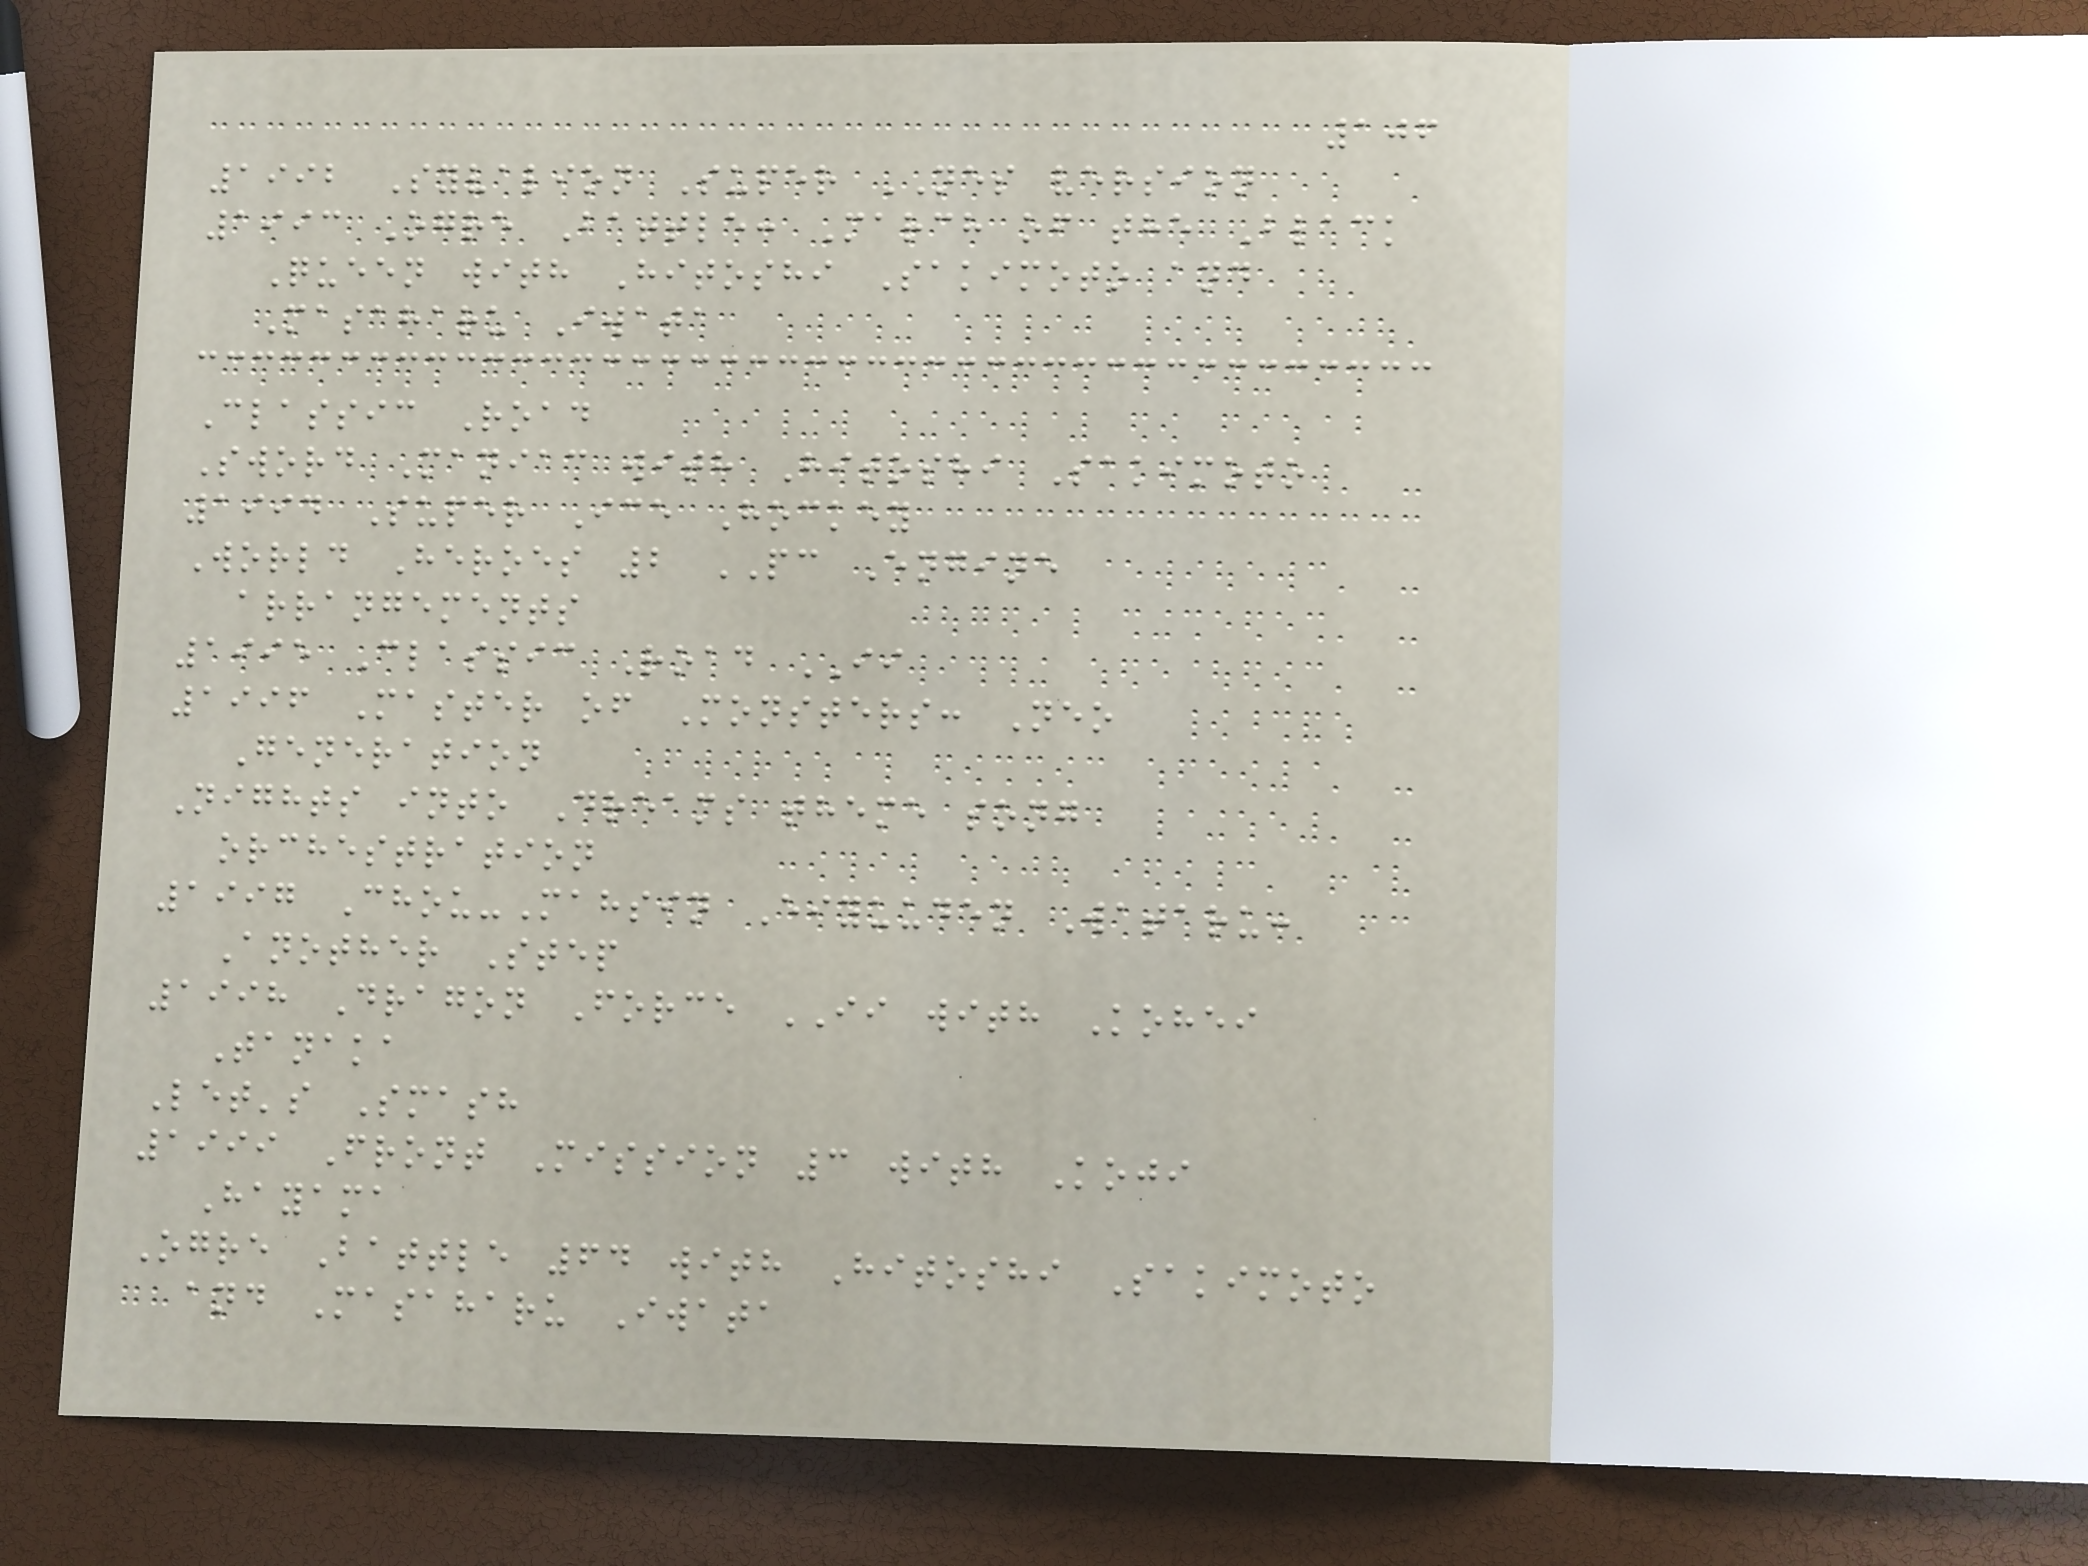106
1992 Syvalion Super NES version
1993 Ogre Battle: March of the Black
Queen with Hitoshi Sakimoto and
Masaharu Iwata
Classic Road
Sword Maniac with Hitoshi Sakimoto
1994 Super Ice Hockey
World Heroes 2 PC Engine
arrangements
1995 Classic Road II
1996 Master of Monsters: Neo
Generation
Nights into Dreams theme song
orchestration
1997 Chou-Mahsin Eiyuuden Wataru:
Another Step
1998 Dragon Force II with Kohei
Tanaka
Let's Smash
1999 Front Mission 3 with Koji
Hayama
Ogre Battle 64 with Hitoshi Sakimoto
and Masaharu Iwata
